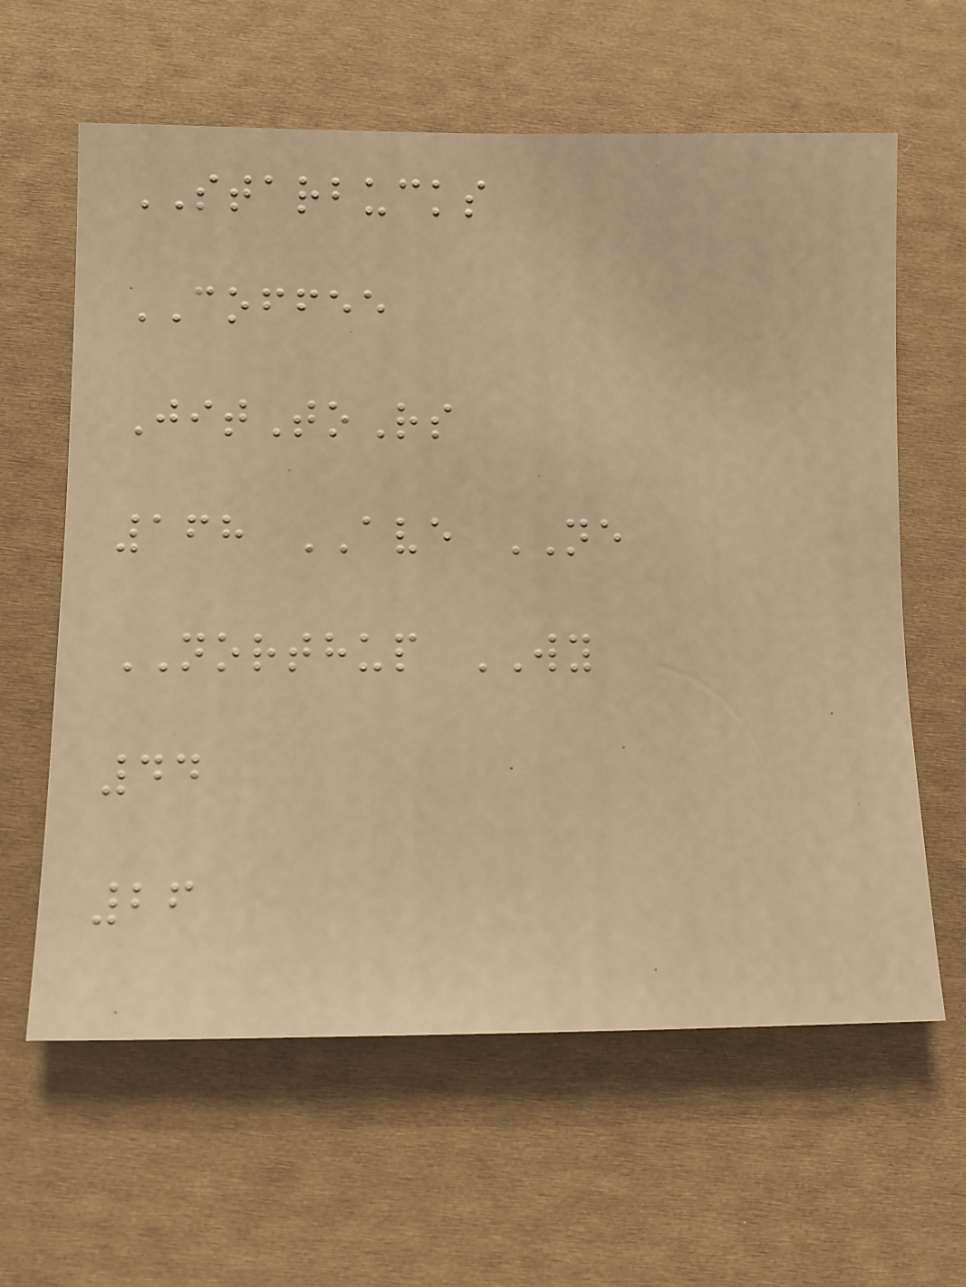STARBUCKS
COFFEE
JitToRs
168 AVE NE
NORTHUP WY
44
26
